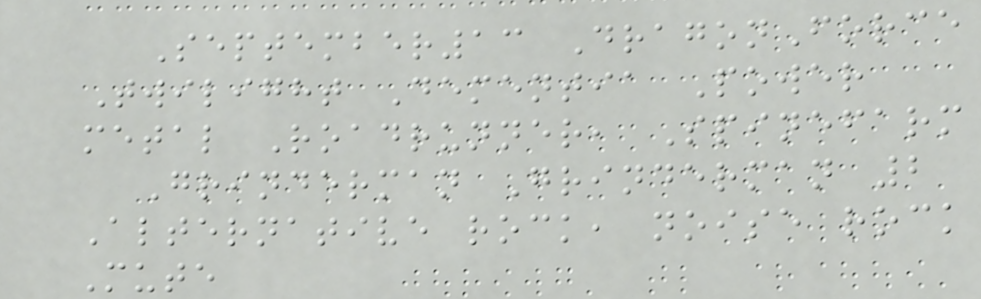September13 DragonForce
Twilight Dementia Power
metal Roadrunner, Spinefarm
Grinderman Grinderman 2
Alternative rock, noise rock
Mute
